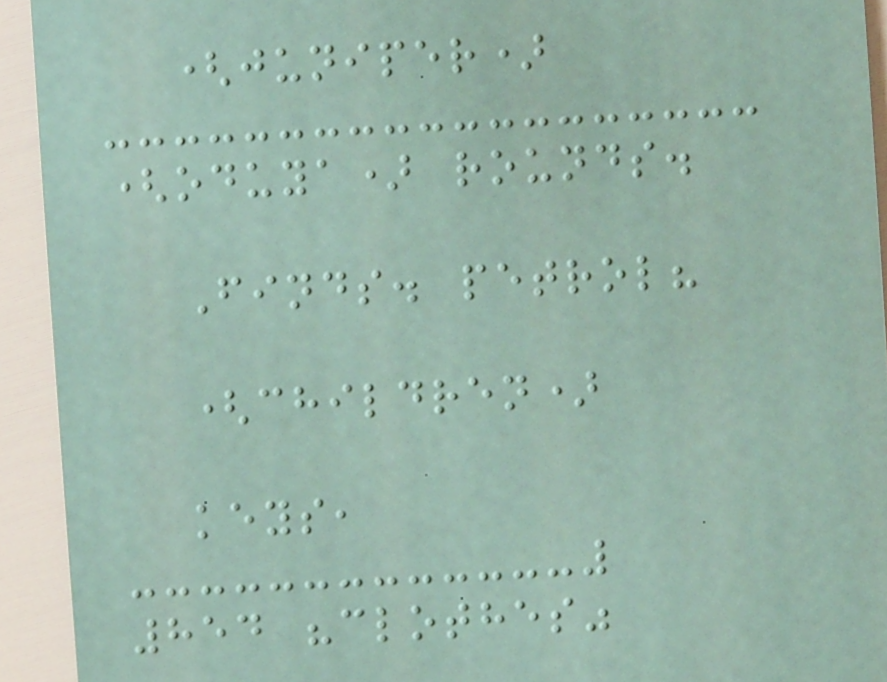(juniper)
(oduya) rounds.
Finds. petrol?
(children)
keys,
854 "clothes"
